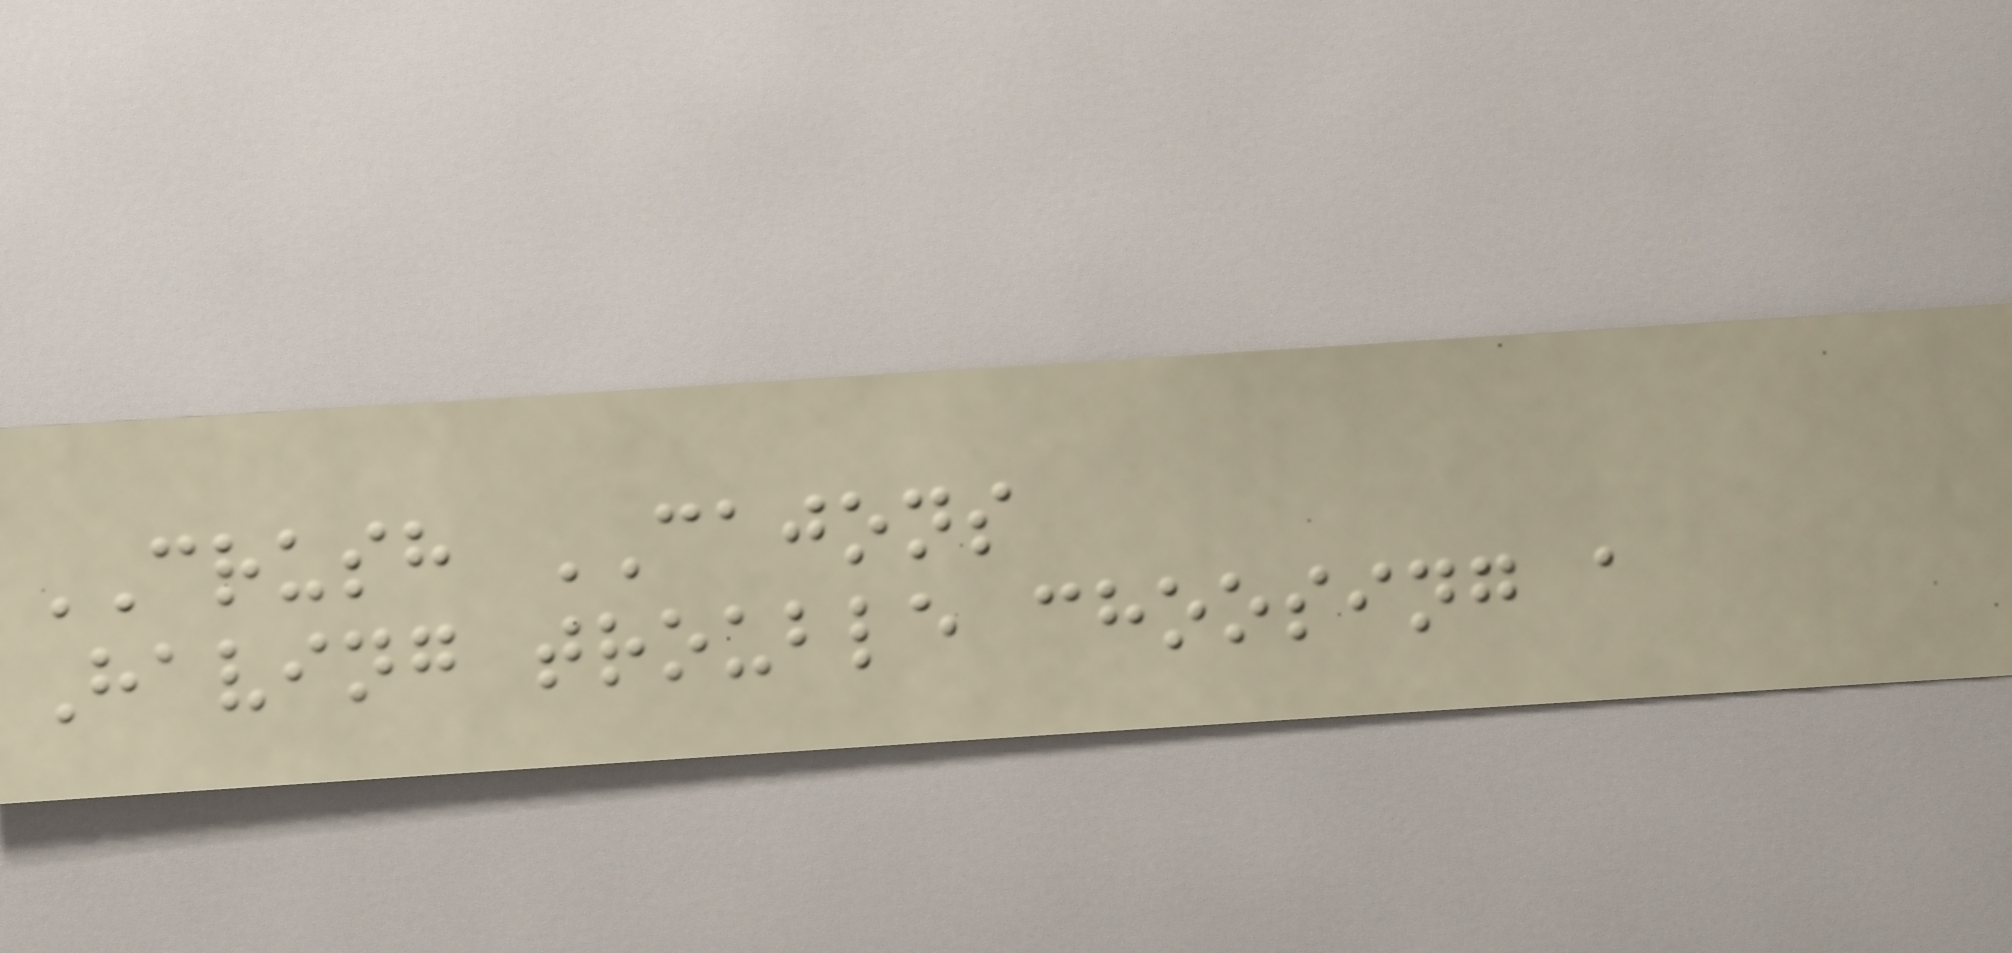CRUSH CAJONS
Having trouble choosing a
